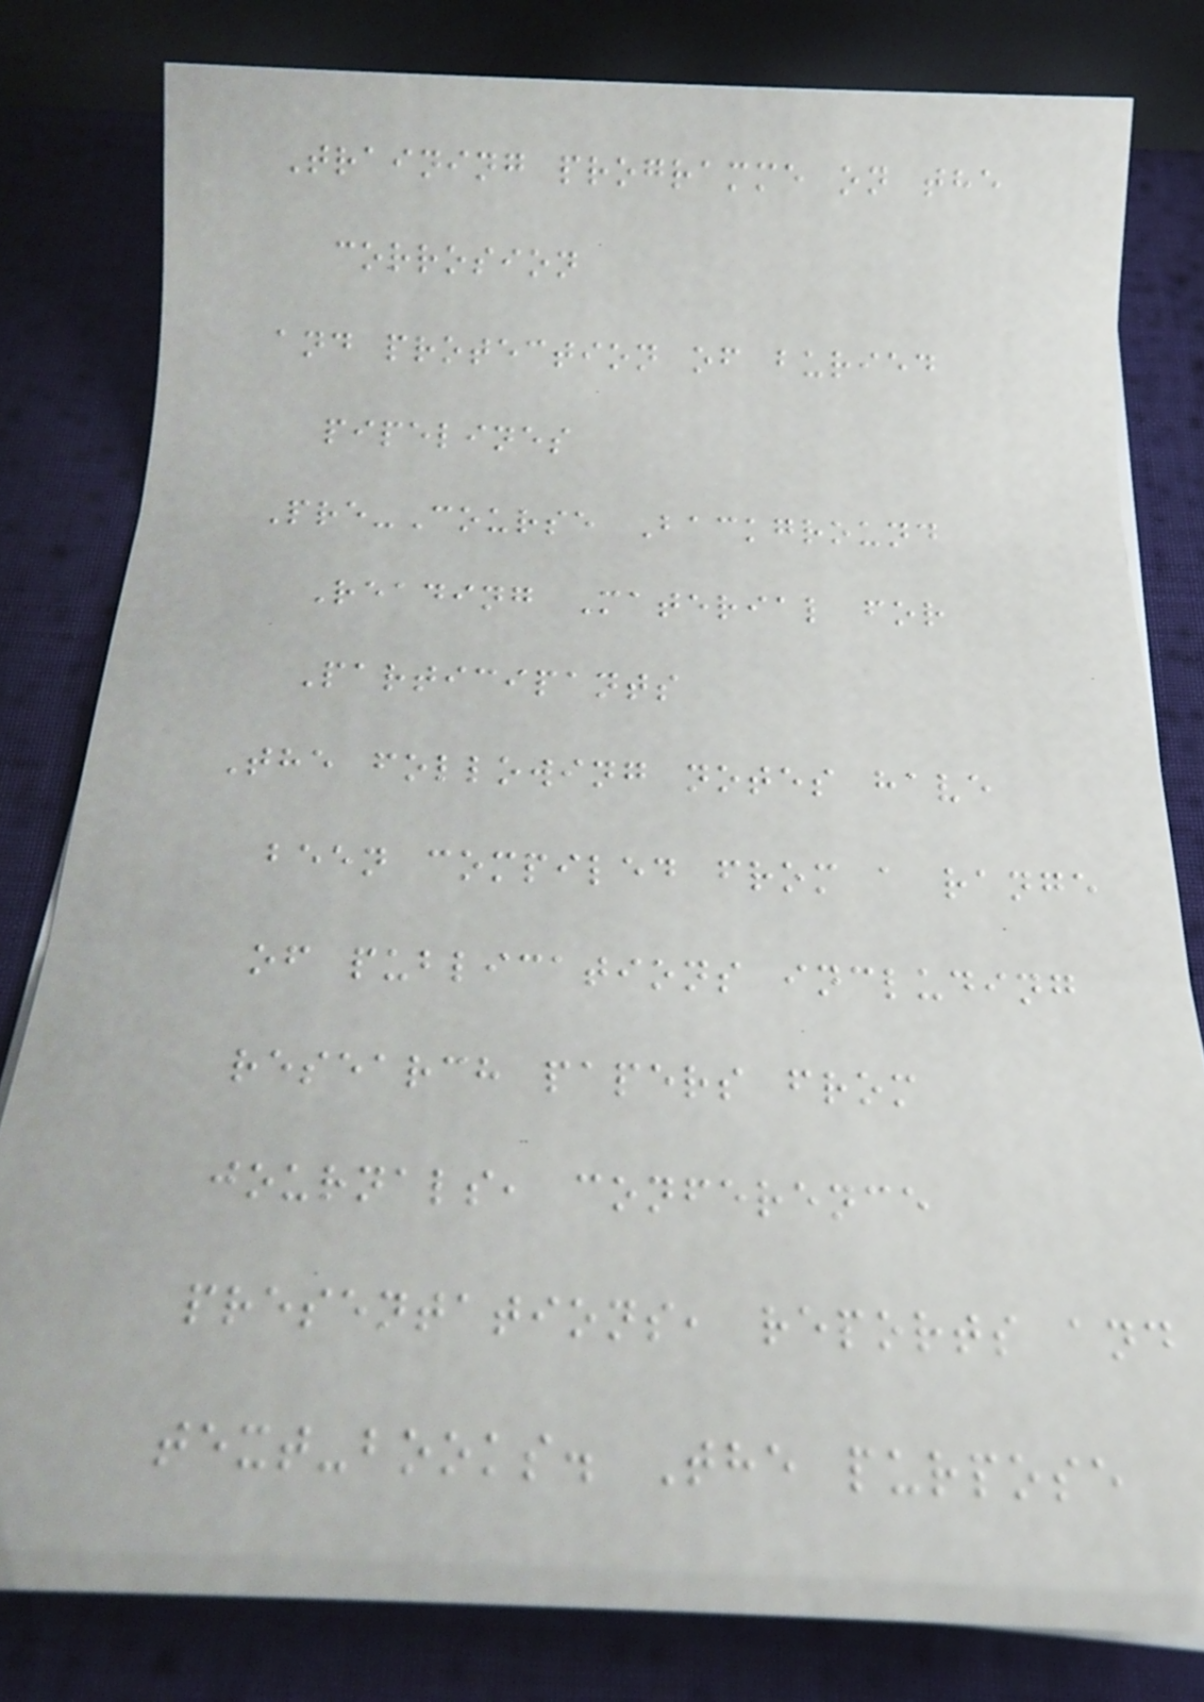Training programme on the
corrosion
and protection of buried
pipelines
Pre-Course Background
Reading Material for
Participants
The following notes have
been compiled from a range
of publications including
research papers from
journals, conference
presentations, reports and
text-books. The purpose
